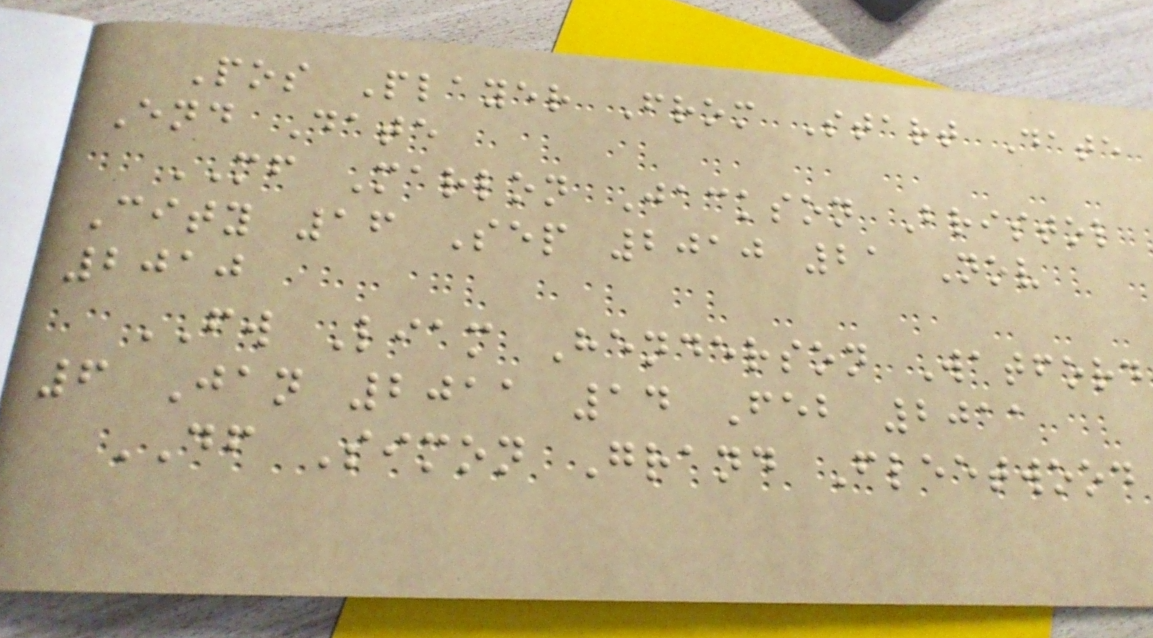Pos Player From Start Date
End Date
MF Marlon Jackson Bristol
City 16 Sep 2010 21 Nov
2010
FW Liam Henderson Watford
6 Jan 2011 14 Feb 2011
DF Simon Grand Fleetwood
